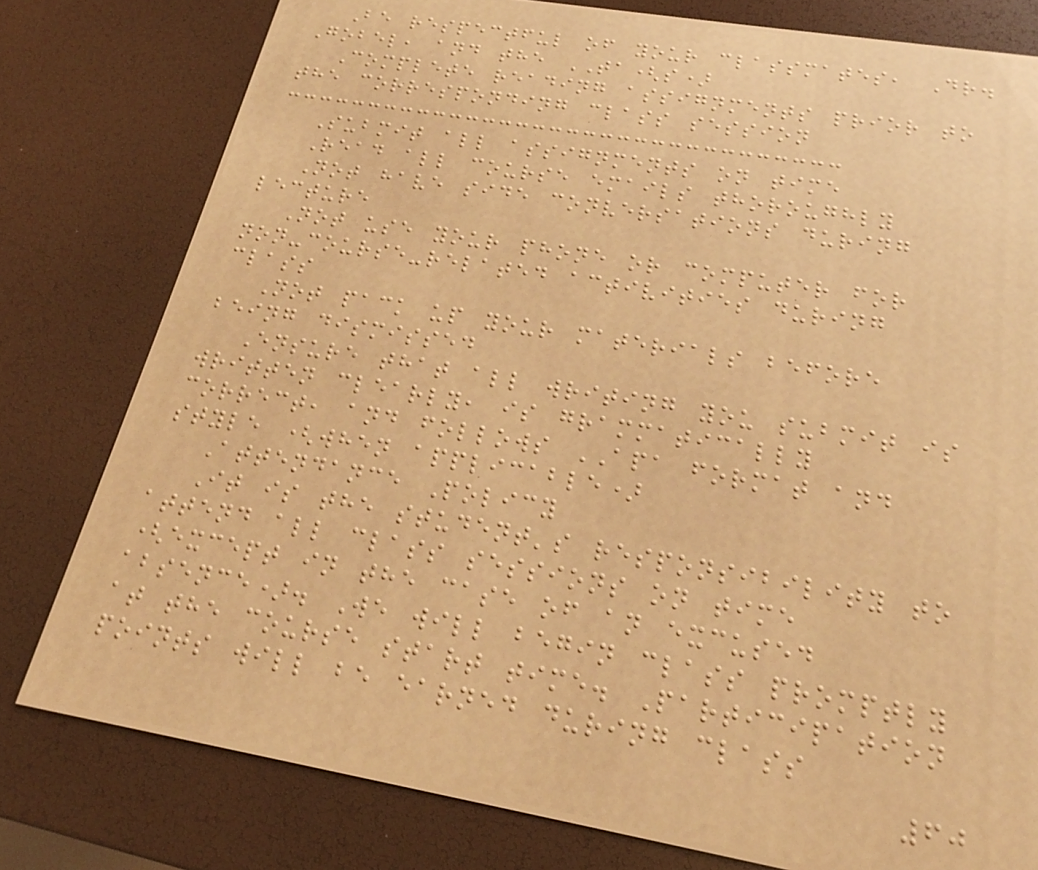Be respectful of your classmates, Dr.
Gobel, and the TA(s)
Complete reading assignments prior to
the corresponding class session
Submit all assignments on time
Read all course emails thoroughly
Not have side conversations during
lecture
Not use your phone or computer for
non-course-related activities during
class
Not pack up your materials before
being dismissed
Ensure that all writing you submit is
written clearly, is grammatically
correct, and follows APA format and
style (when applicable)
Attendance Policy
It is the student's responsibility to
attend all class sessions on time
(except in the case of an excused
absence). We will begin class promptly
at the course start time. Participation
points will be earned during class
60
